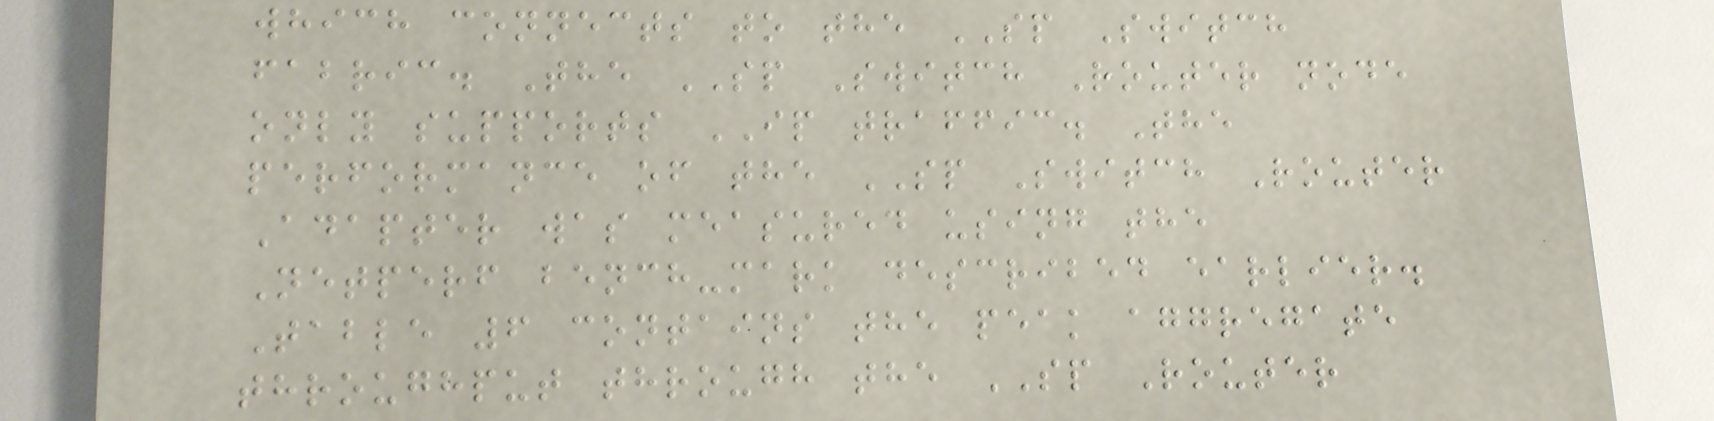which connects to the SP Switch
fabric. The SP Switch Router node
only supports IP traffic. The
performance of the SP Switch Router
Adapter was measured using the
Netperf bench-mark described earlier.
Table 6 contains the peak aggregate
throughput through the SP Router
